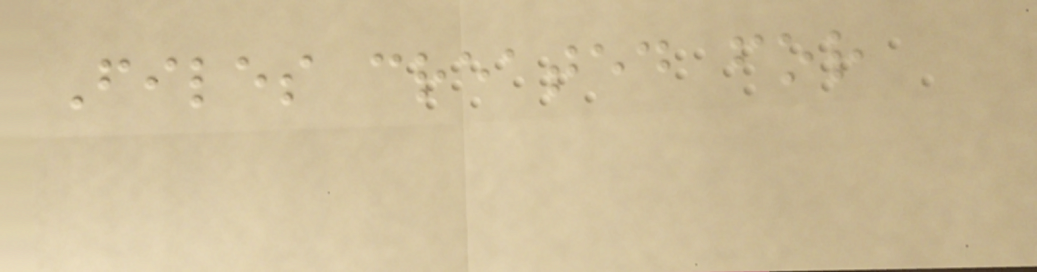Files created for
